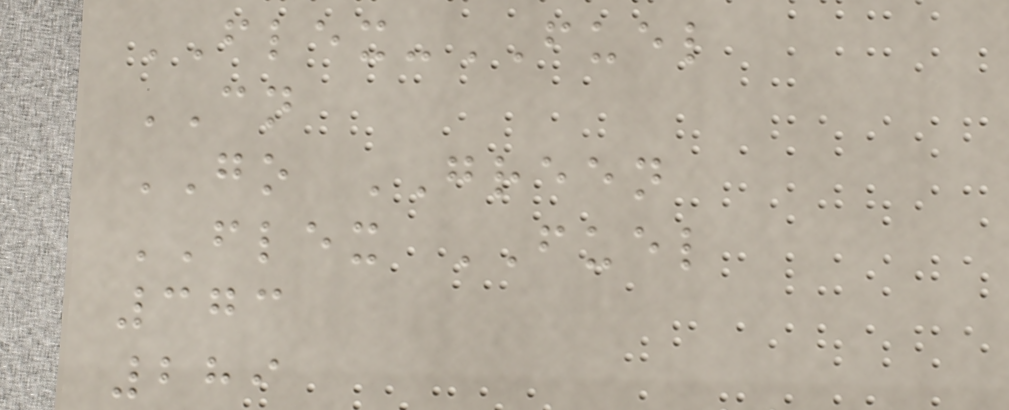FLEX-FUEL
CN
GO GREEN
FLEX FUEL
373
289
